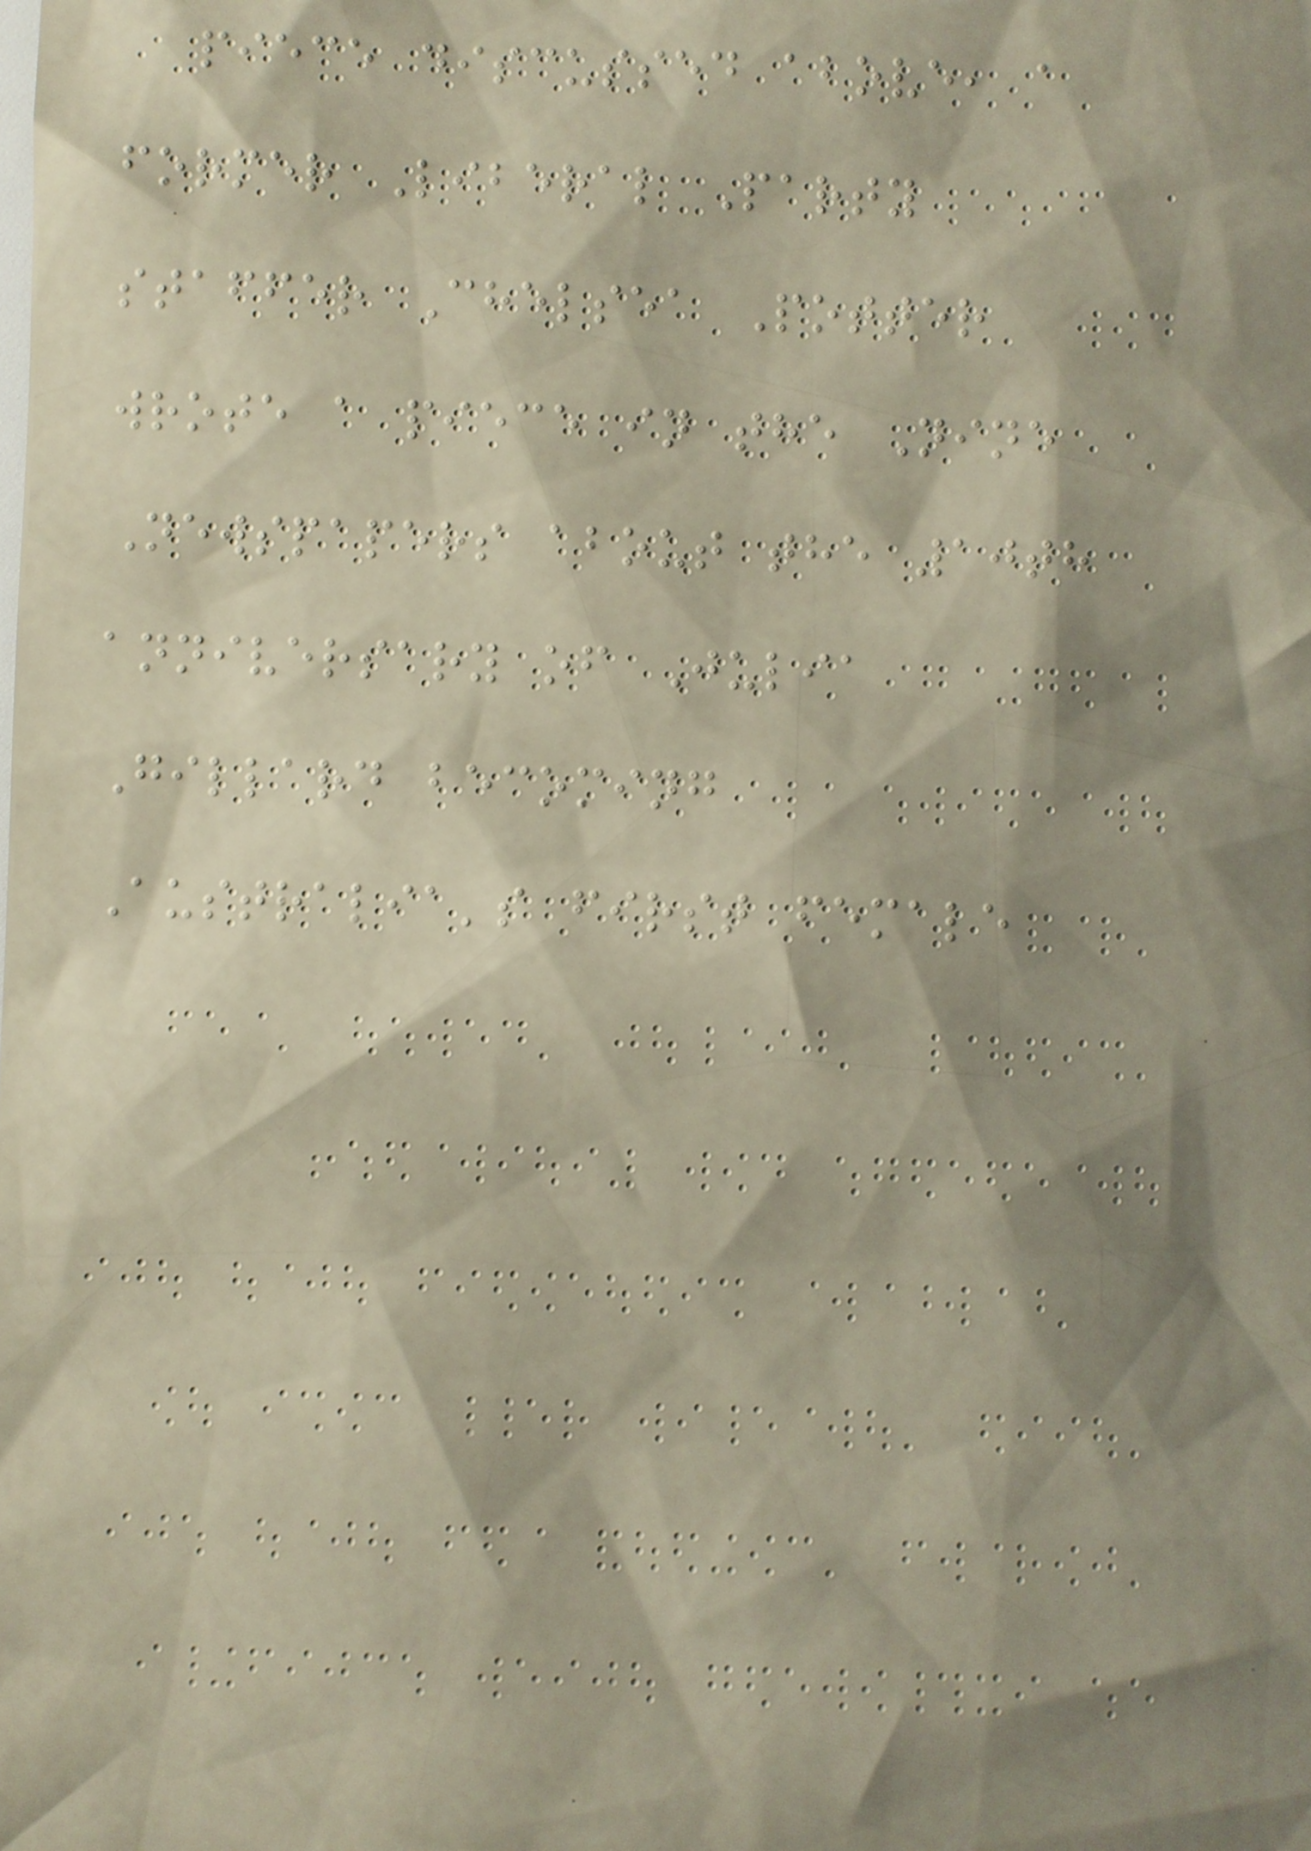piece discussed above, a
former Liberal Party
staffer Chelsea Potter
wrote a piece in the Nine
Newspapers about the 10th
anniversary of Julia
Gillard becoming
Australia's first female
